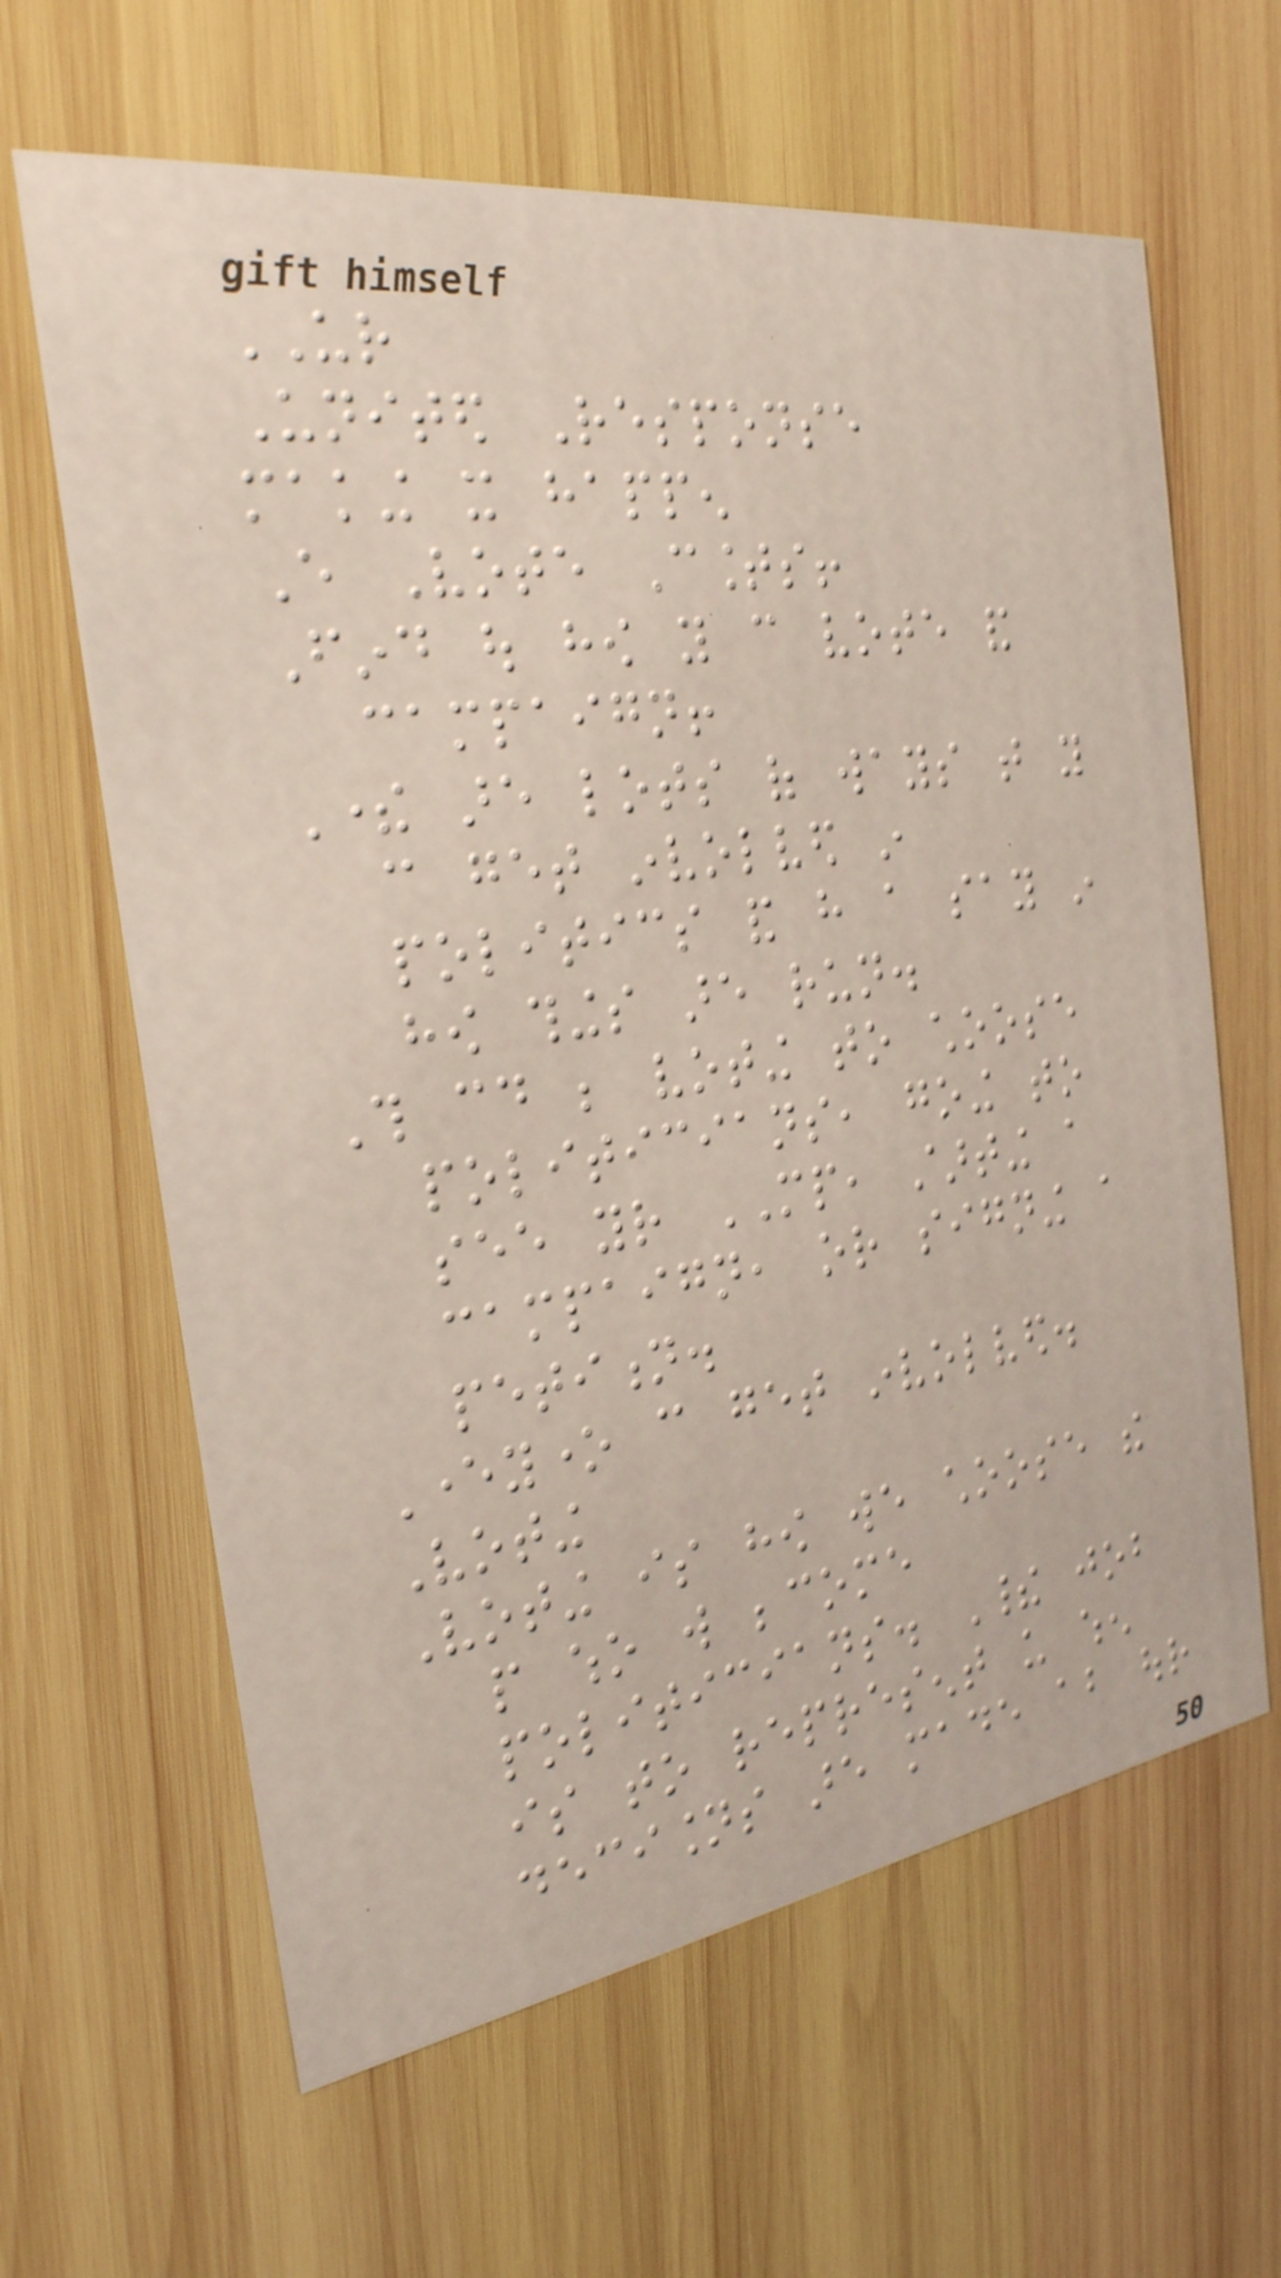UR
United Response
making it happen
Every Vote Counts!
Find out how you can vote and
campaign!
There are lots of ways that you
can get involved in
politics and have a say in
how things are run.
This could be voting to choose
politicians, going to
see your MP, starting a
campaign, or signing a
petition.
Everyone can get involved.
Voting
Voting is how we choose the
people who will become
politicians. Their job
is to represent us when
decisions are made about our
